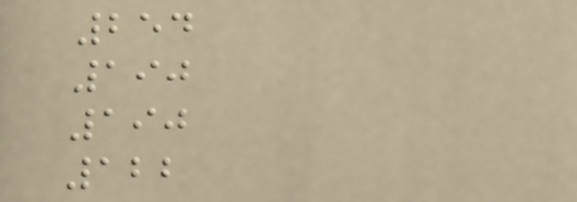254
190
190
122
